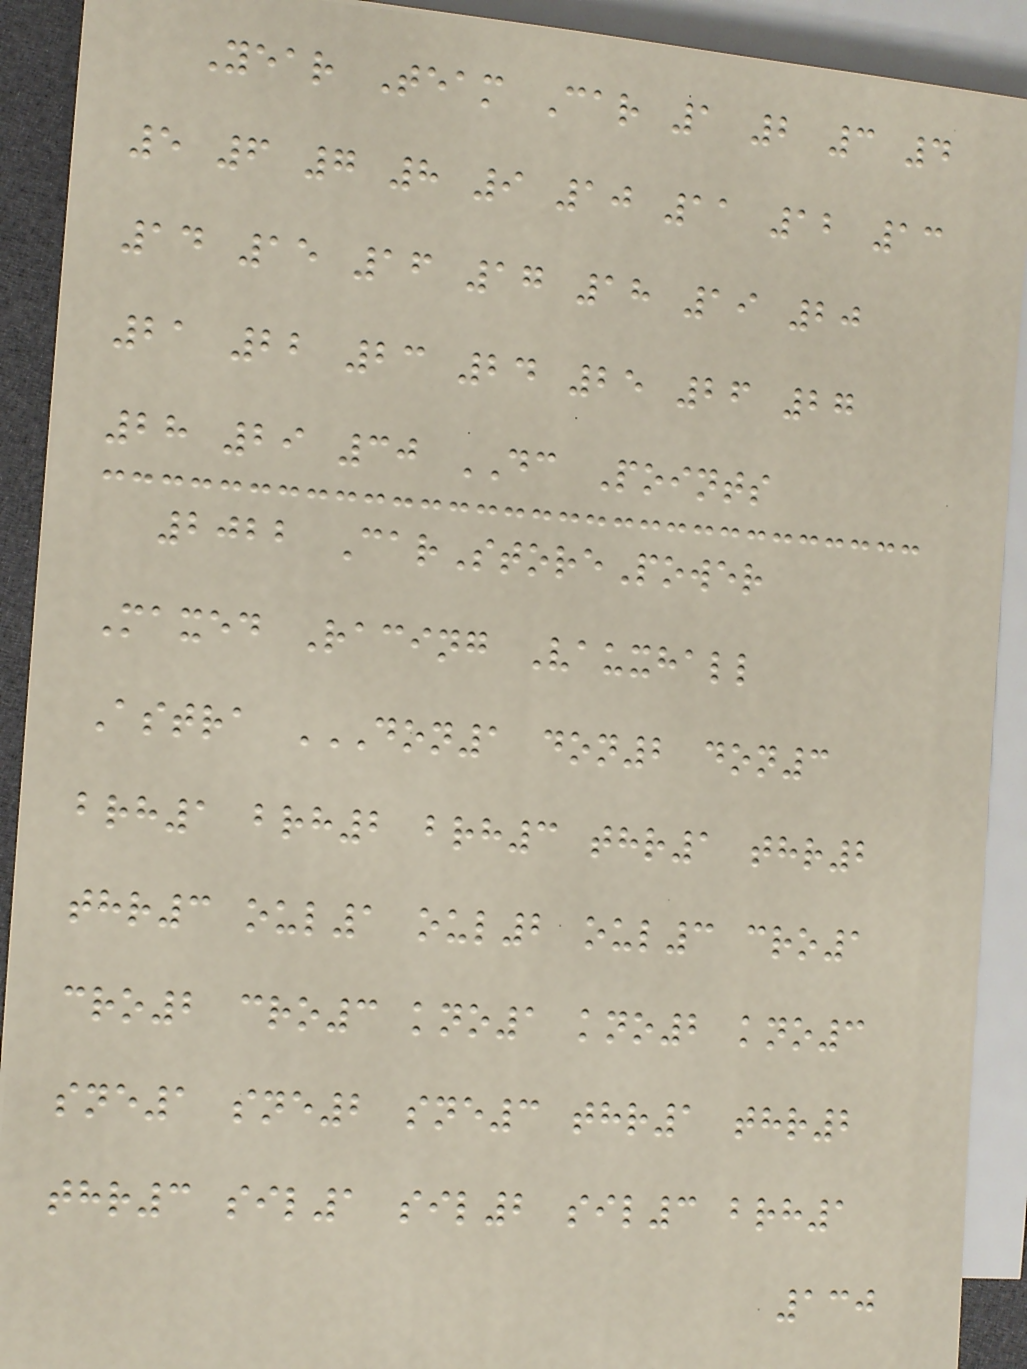Year Team Car 1 2 3 4
5 6 7 8 9 10 11 12 13
14 15 16 17 18 19 20
21 22 23 24 25 26 27
28 29 30 DC Points
2022 CarStorePower
Maxed Racing Vauxhall
Astra DON1 DON2 DON3
BRH1 BRH2 BRH3 THR1 THR2
THR3 OUL1 OUL2 OUL3 CRO1
CRO2 CRO3 KNO1 KNO2 KNO3
SNE1 SNE2 SNE3 THR1 THR2
THR3 SIL1 SIL2 SIL3 BRH1
130
